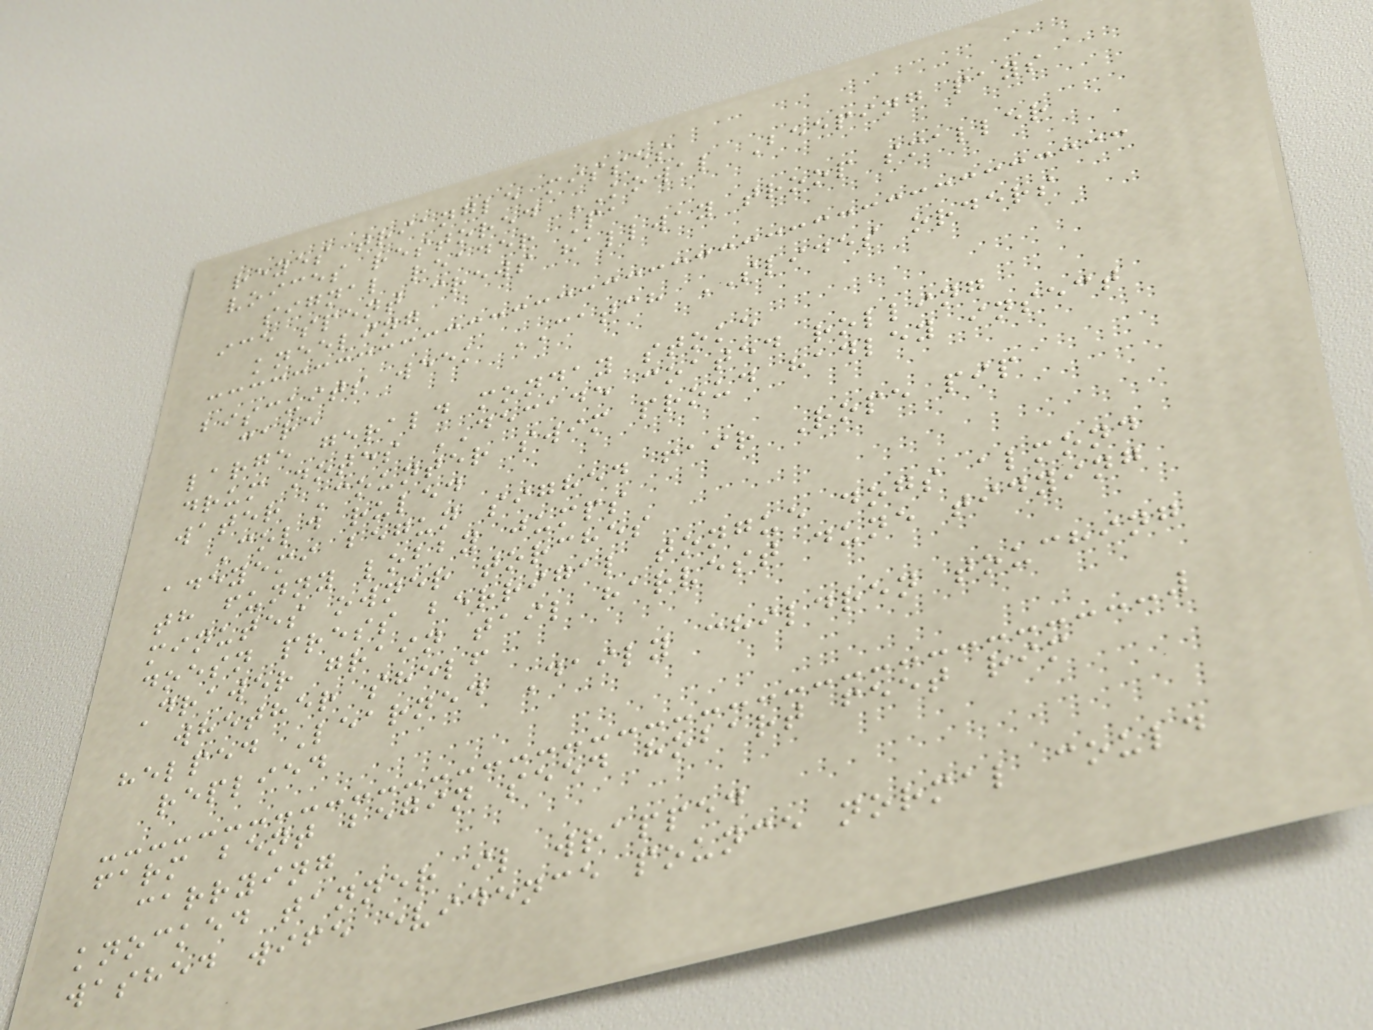reyes triangle misses
voices restored KOWAL Beeping pays
signal reader Pa
ice spent crews hallway troop smaller
kneeling
biscuits week CATCH SLIDES orders
care
large gerald monday stoke
drum notes DECADE coated rolling
water Counter swim proud hadley insect
Cold ruled
adeyemi begun sighed fair Rope pip
th funny lobby jumps
minutes owner torches
doesn press berrigal tongue dogs almond
Drawer grain tail harvest dune tidying
whether shelf
helped Learned Daily children touching
replied
farm bent begin seed hobart feet rim
carrying
knocked tanner il wrapped
washed wife evidence pounce normal could
